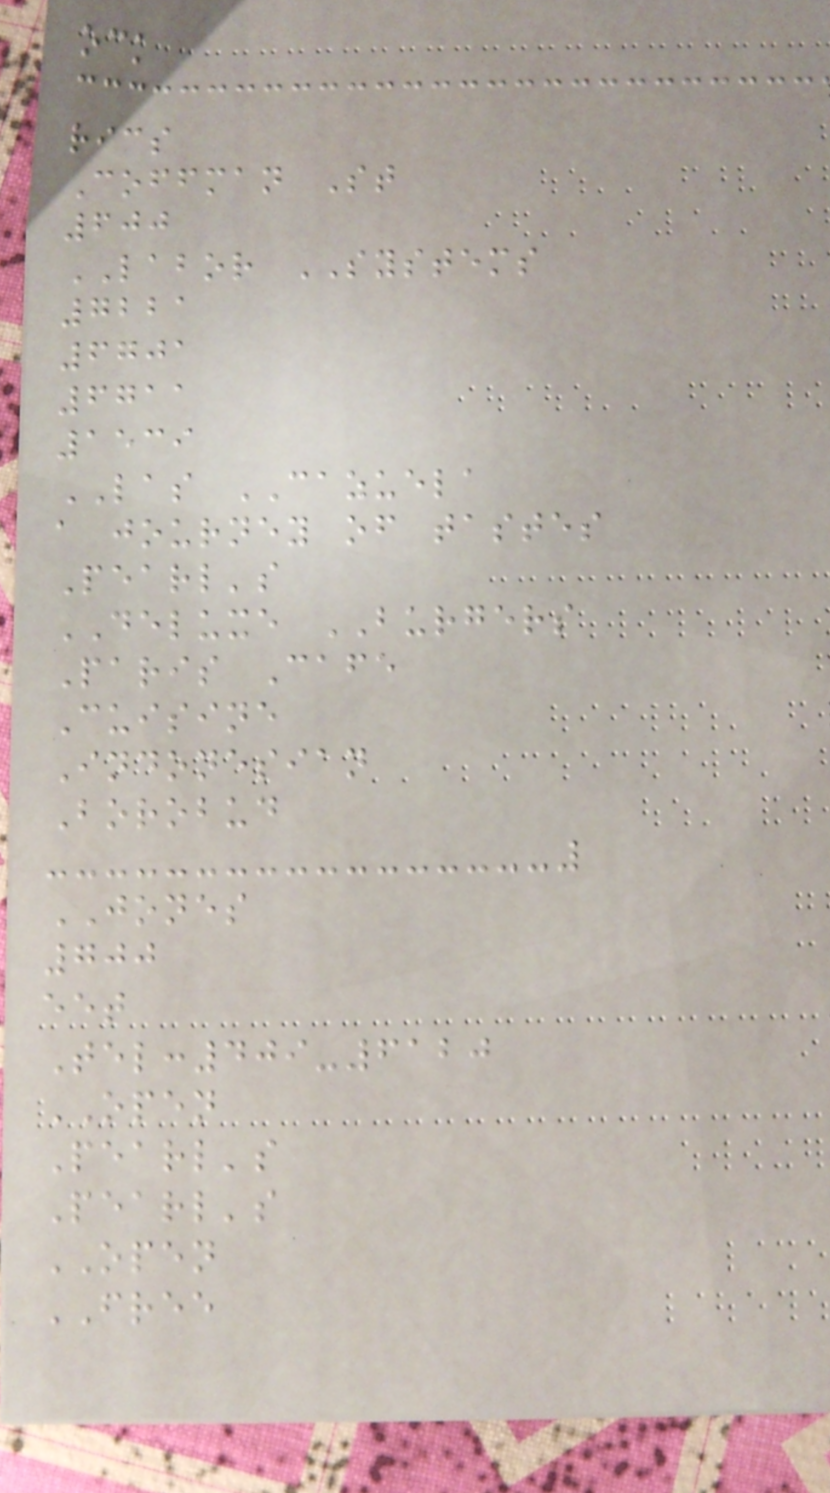ock
rics
Coffman St
600
LABOR SYSTEMS
7221
6701
6711
1539
LAS CAZUELA
a journey of tastes
Pearl's
DELUXE BURGERS
Paris Cafe
Cuisine
Indonesian
Borobud
JONES
700
eet
Tel:409-6120
OPEN
Pearl's
Pearl's
OPEN
FREE
